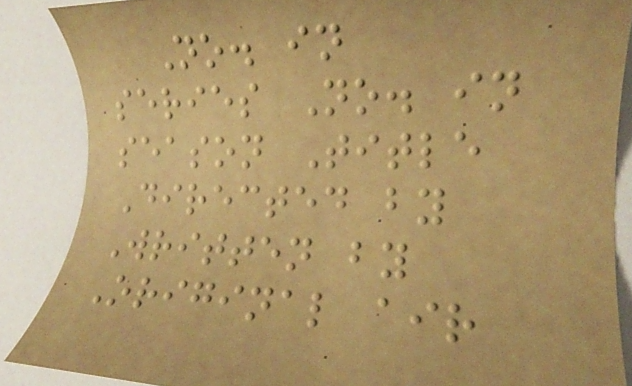No. in
series No. in
season Title
Directed by
Written by
Original air
